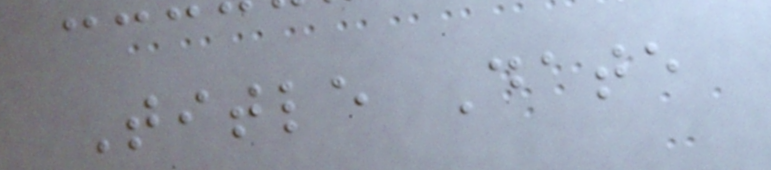Title Date
